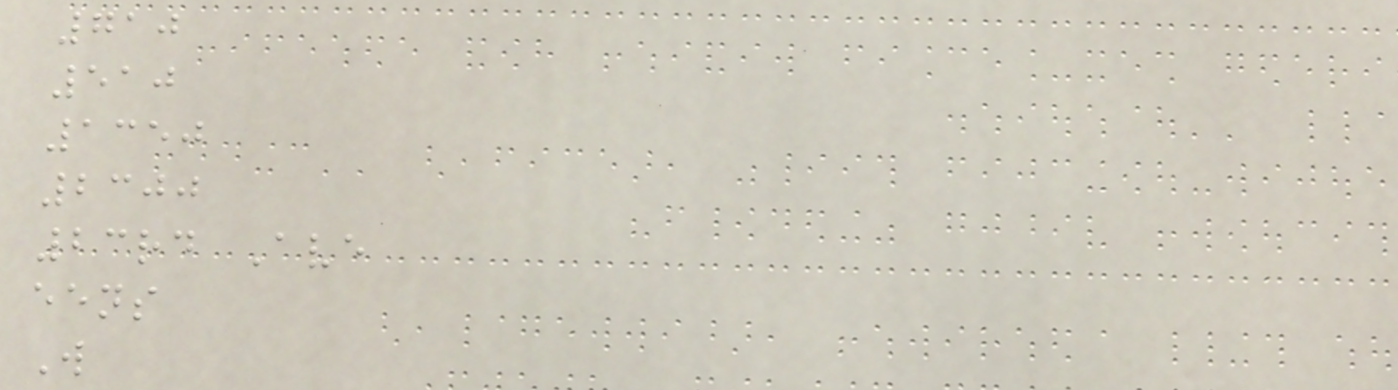710
510
1350
2300
23rd Ave
eens
W
